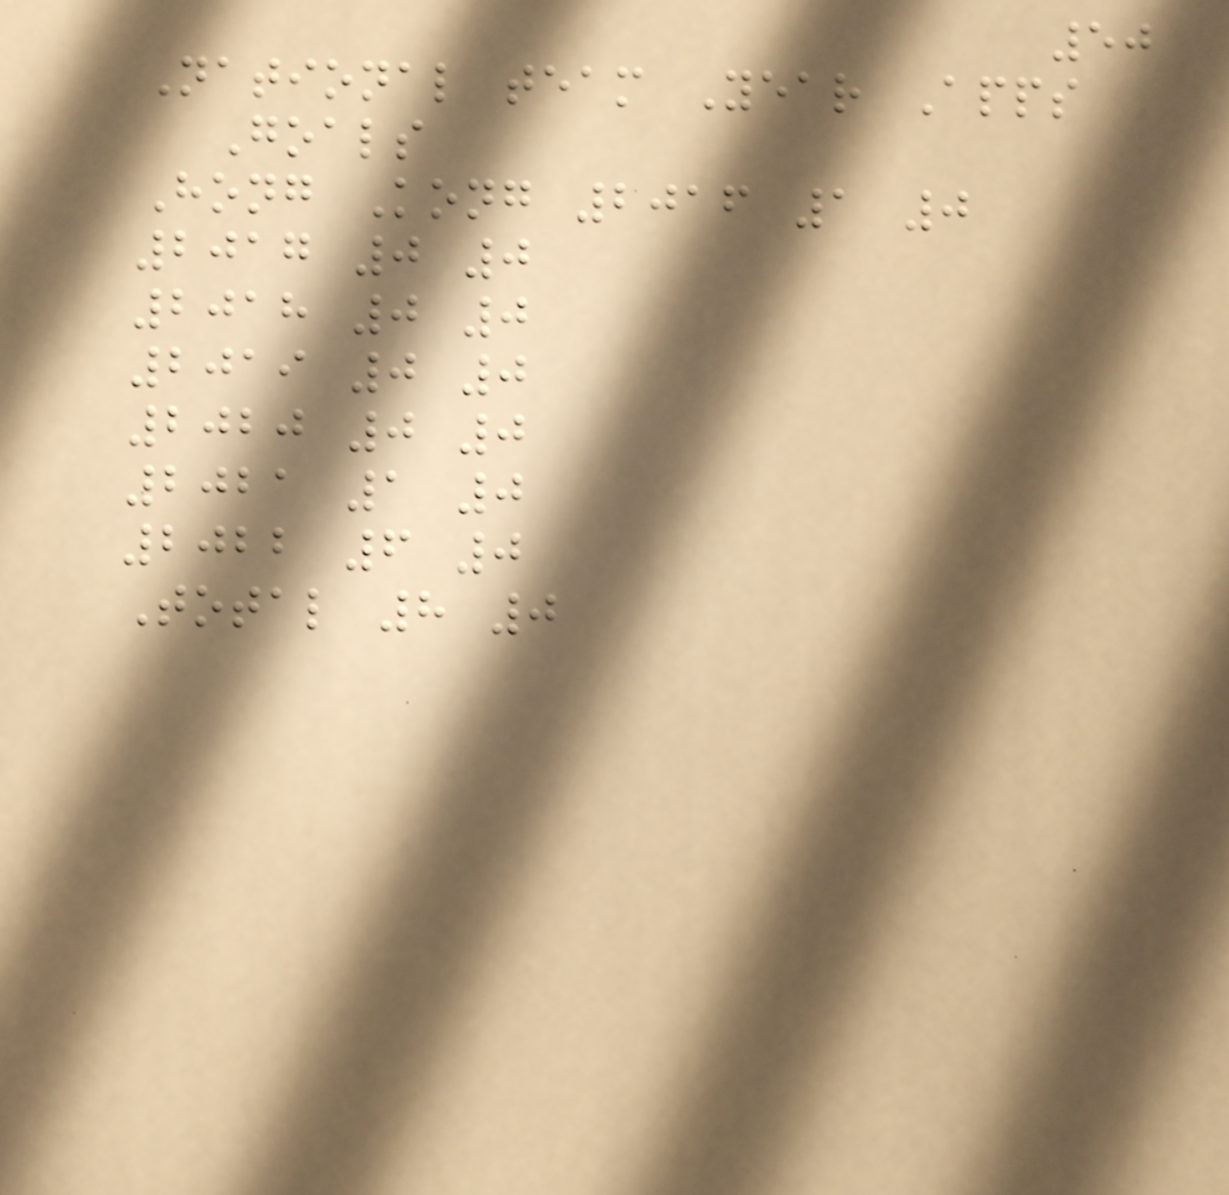50
National team Year Apps
Goals
Hong Kong 2016 1 0
2017 0 0
2018 0 0
2019 0 0
2020 0 0
2021 1 0
2022 6 0
Total 8 0
